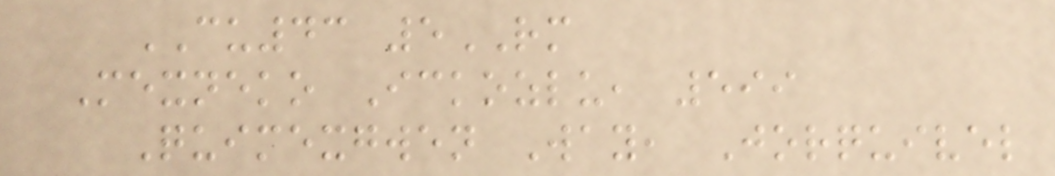CU43 5RM
Mexneko Ickozlu, 599
Quimexgwen Way, Jorquivel
